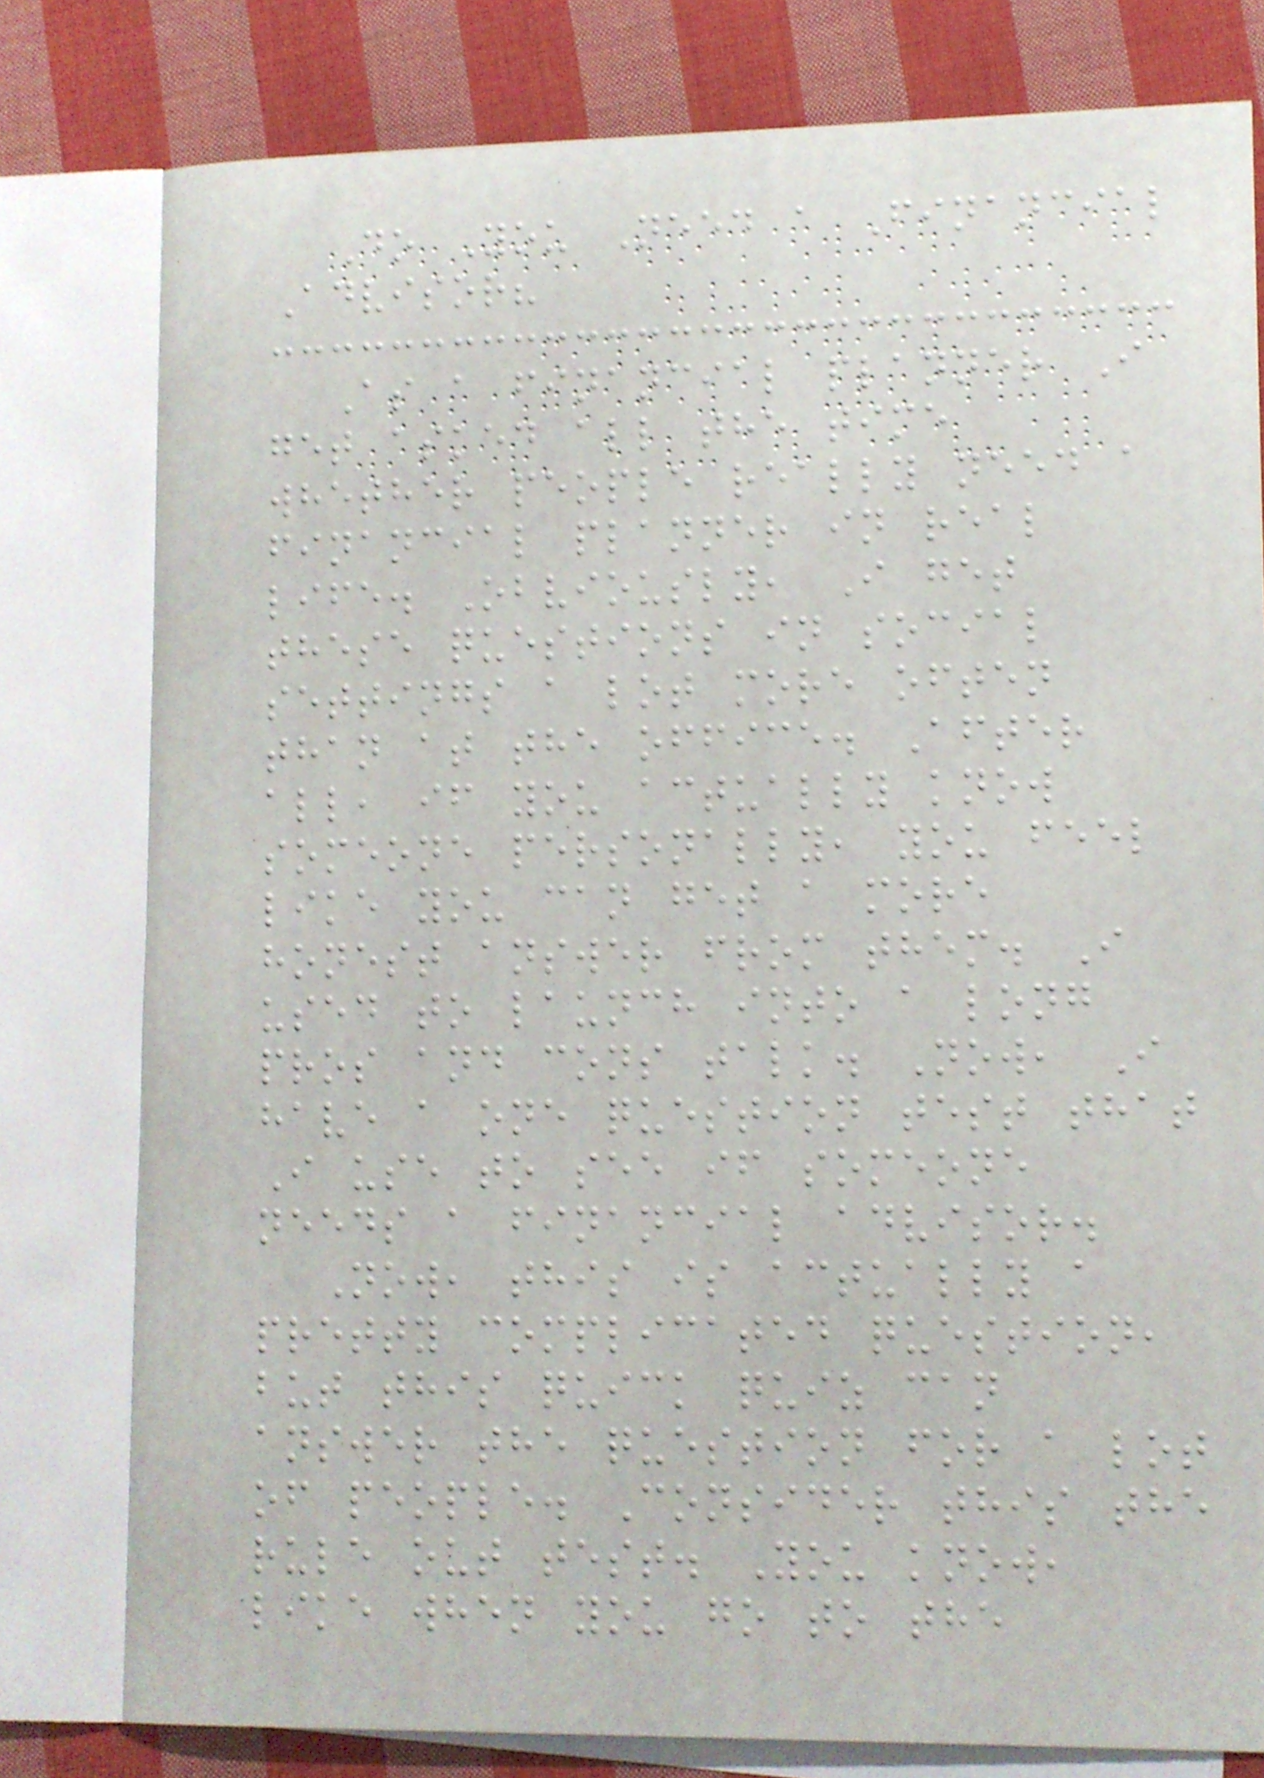Do You Need a Financial
Advisor?
As a financial planner I
get asked all the time
whether people really need a
financial planner in real
life. Obviously, I get
these questions in social
settings a lot more often
than at the office. After
all, if you actually know
someone personally, you feel
like you can get a more
honest answer from them. I
used to launch into a long
pros and cons talk. Now, I
have a one question test that
I use to see if someone
needs a financial advisor.
Now, this is actually a
pretty complicated question,
but this quick quiz can
answer the question for a lot
of people. Consider this the
rule out test. You know,
like when you go to the
